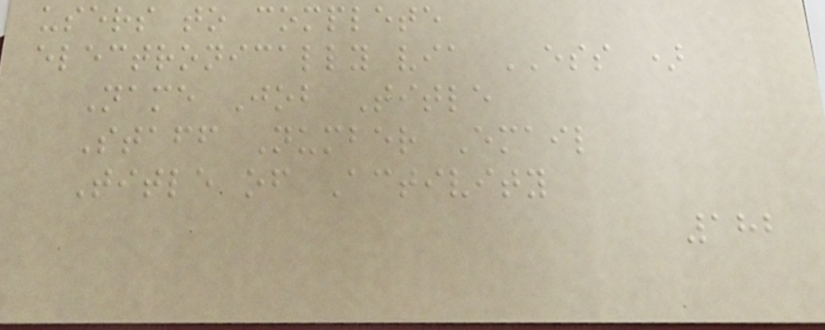users to complete
electronically via ESS )
Name Job Title
Staff Number Email
Title of Activity
182
